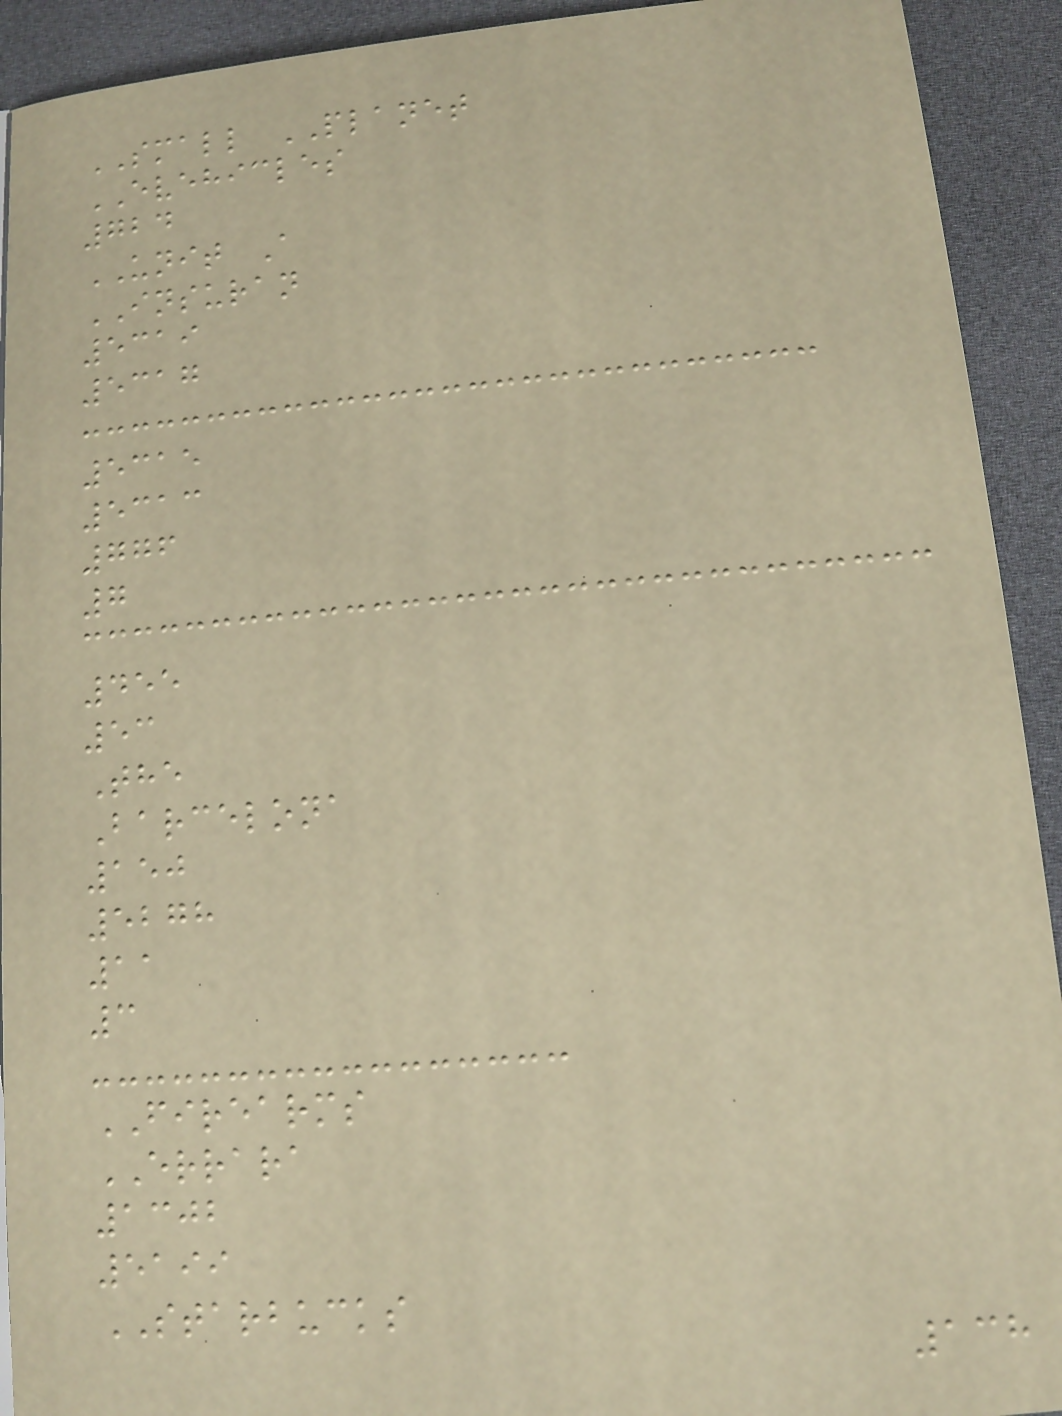SMALL PLANET
EVEHICLES
724
UNIT A
INSURAN
5319
5317
5315
5313
776
7
455
53
The
Barcelona
150
5278
11
3
FIREARMS
ERRARA
1302
5199
STARBUCKS
138
